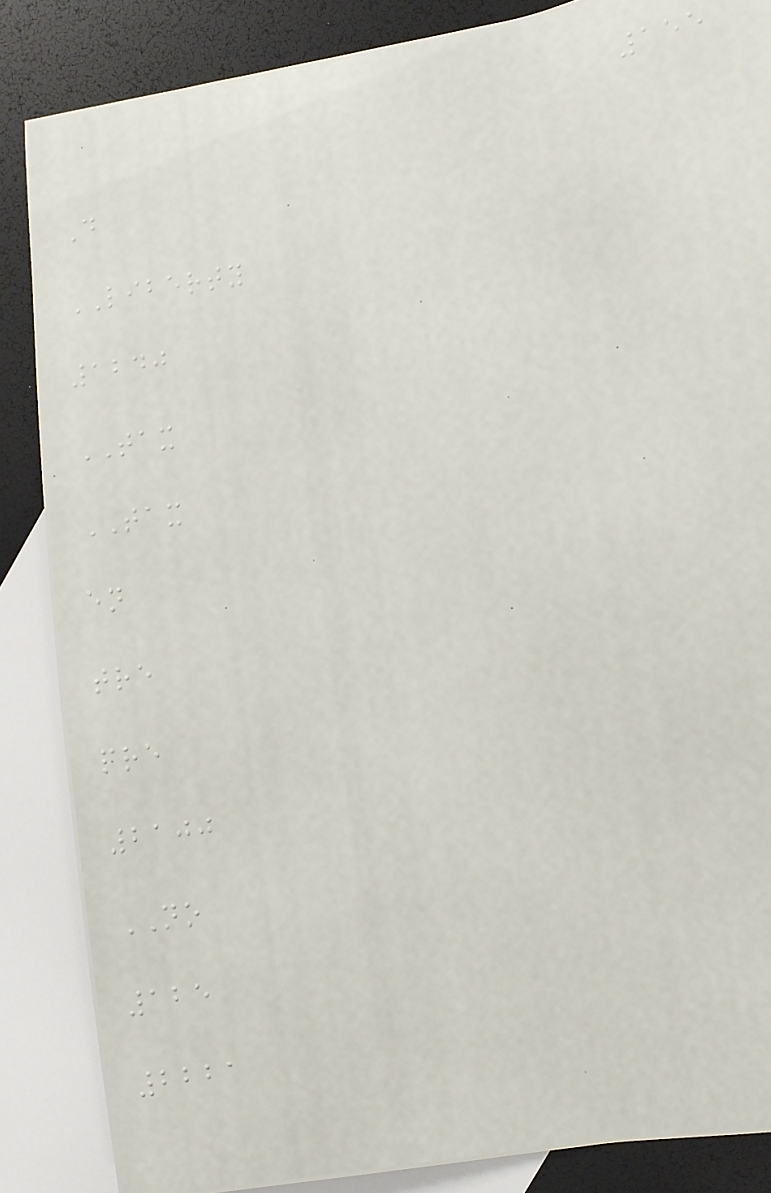155
D
LIBERTY
1240
TAX
TAX
en
tre
pre
2100
NO
125
2221
